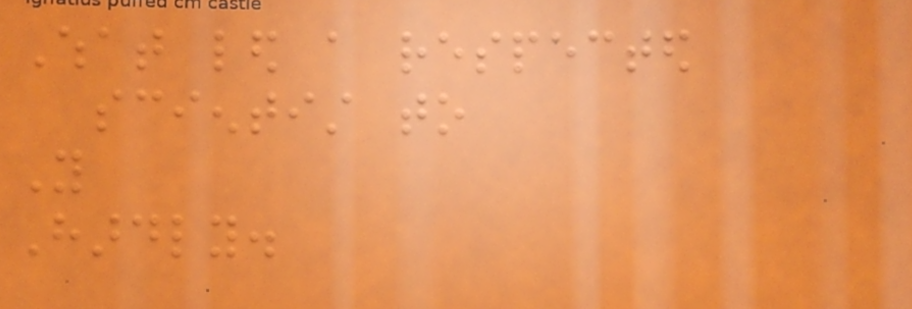What led a respected
scientist to
You
Hardly.
